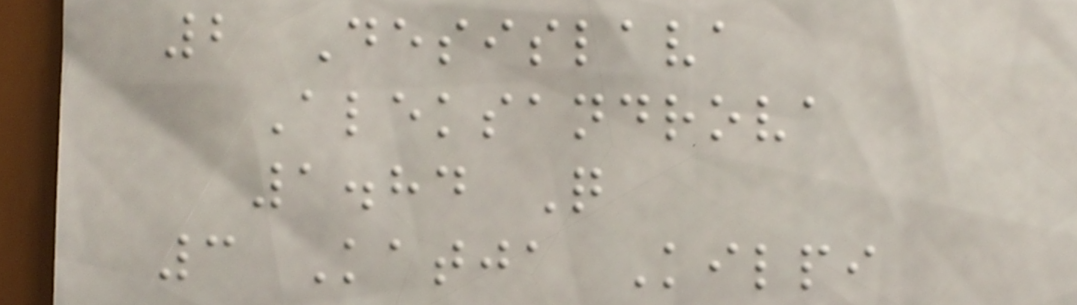2 Desislava
Aleksandrova
1.84 Q
3 Katja Kilpi
